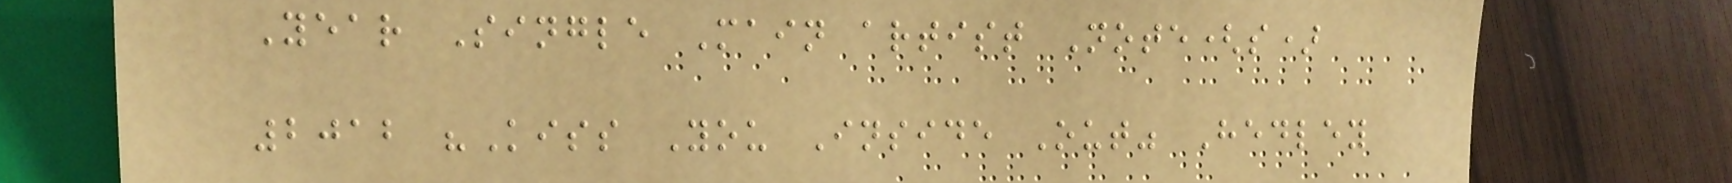Year Single Main artist Note(s)
2012 "Kiss You Inside Out" Hedley
